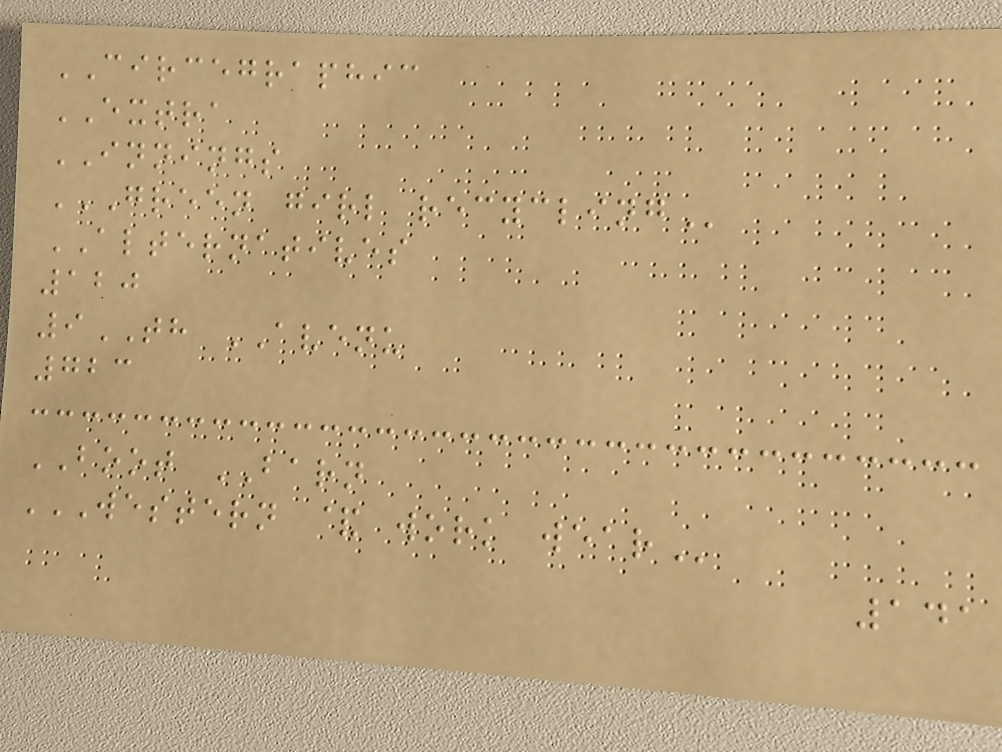CIRCEGRAPHIC
EXTRA
INNINGS
GREEN GIRL RECYCLING
ALTERNATIVES
120
9TH AVENU
723
BOOT BARN
WESTERN & WORK WEAR
141
